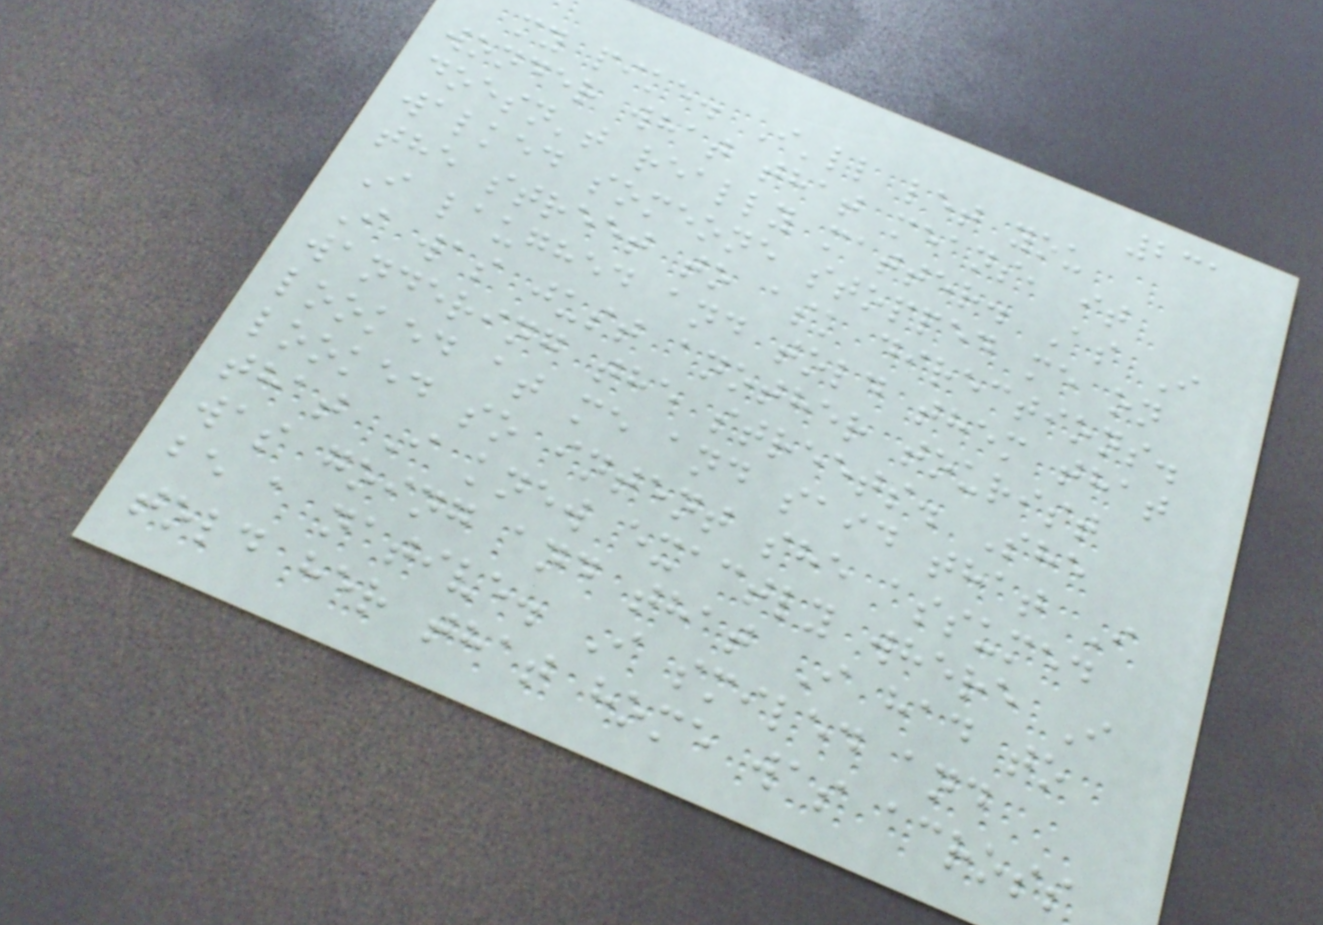231
my pike. I'll let you
wonder what that means, it
doesn't really matter. As I
walked someone stopped me on
the street to ask directions.
I laughed and told them that
I was just another tourist
wandering the streets. She
looked at me and said that I
looked so intent she assumed
that I knew exactly where I
was going and that I had to
be a native. I smiled and
told her that home was across
